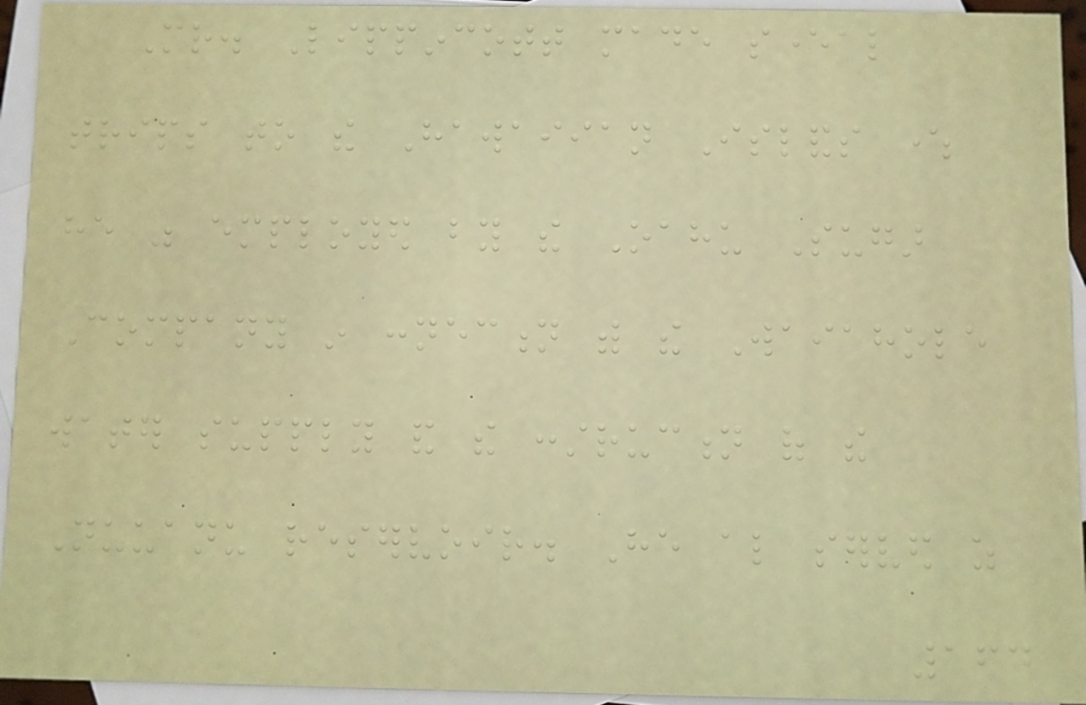Mr. Lippincott made several
trips to the Hawaiian Islands where
he was employed by the Oahu Sugar
Company in connection with the Waiahole
water supply and the construction of the
Nuuanu reservoir. He also served as
164
